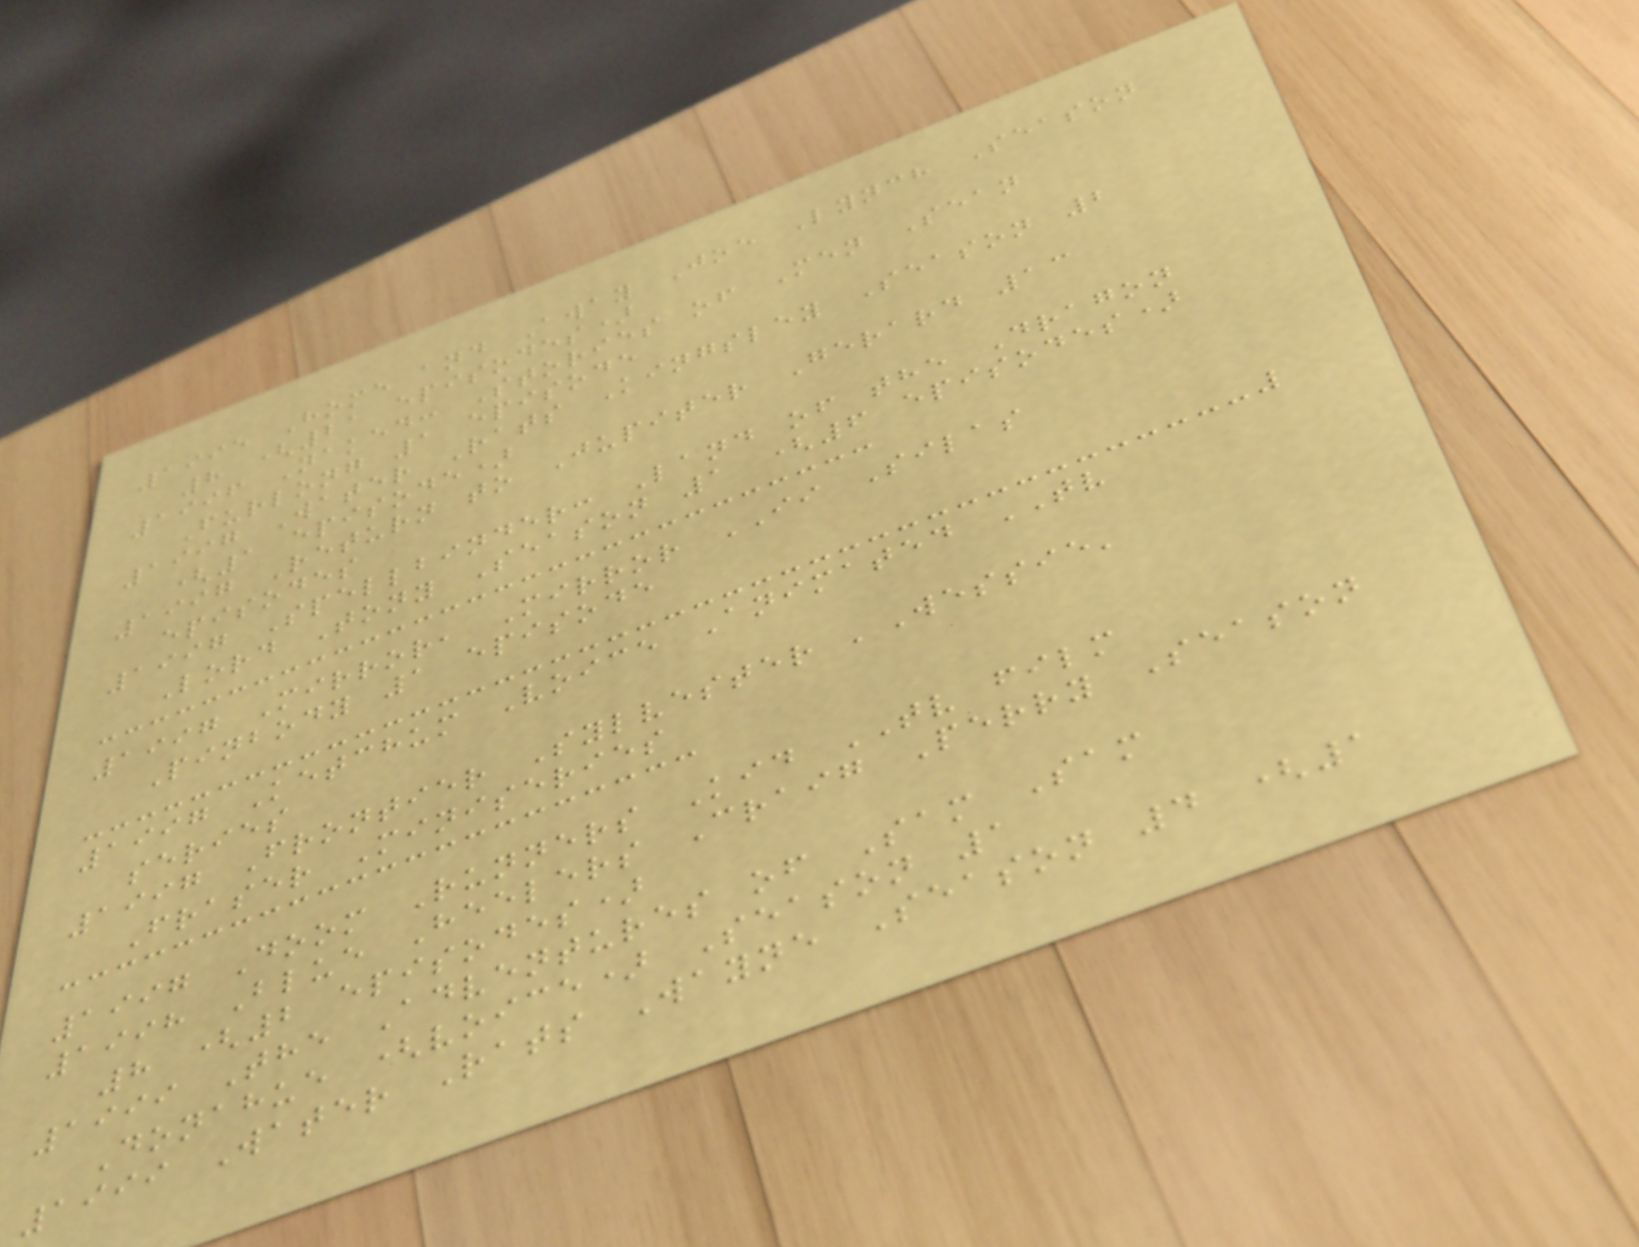1995 Home and Away Joe Lynch Season
8 (21 episodes)
1996 Naked: Stories of Men Sean
Furlong 1 episode
1997 Water Rats Kingsley Season 2
(1 episode)
1997 Return to Jupiter Gerard 13
episodes
1997 Spellbinder: Land of the Dragon
Lord Tony Season 1 (6 episodes)
1997 Mirror, Mirror II Silas
Pinbody 1 episode
1997 Ketchum Voice Animated TV
series
1997 Frontier Sylvester 'Wessie'
Fraser Miniseries
1997 Doom Runners Kid TV film
1998 Blue Heelers Craig Perry Season
8 (2 episodes)
1999 The Adventures of Sam Sam
Donahue (voice) Season 1
1999 Water Rats Wayne Season 4 (1
